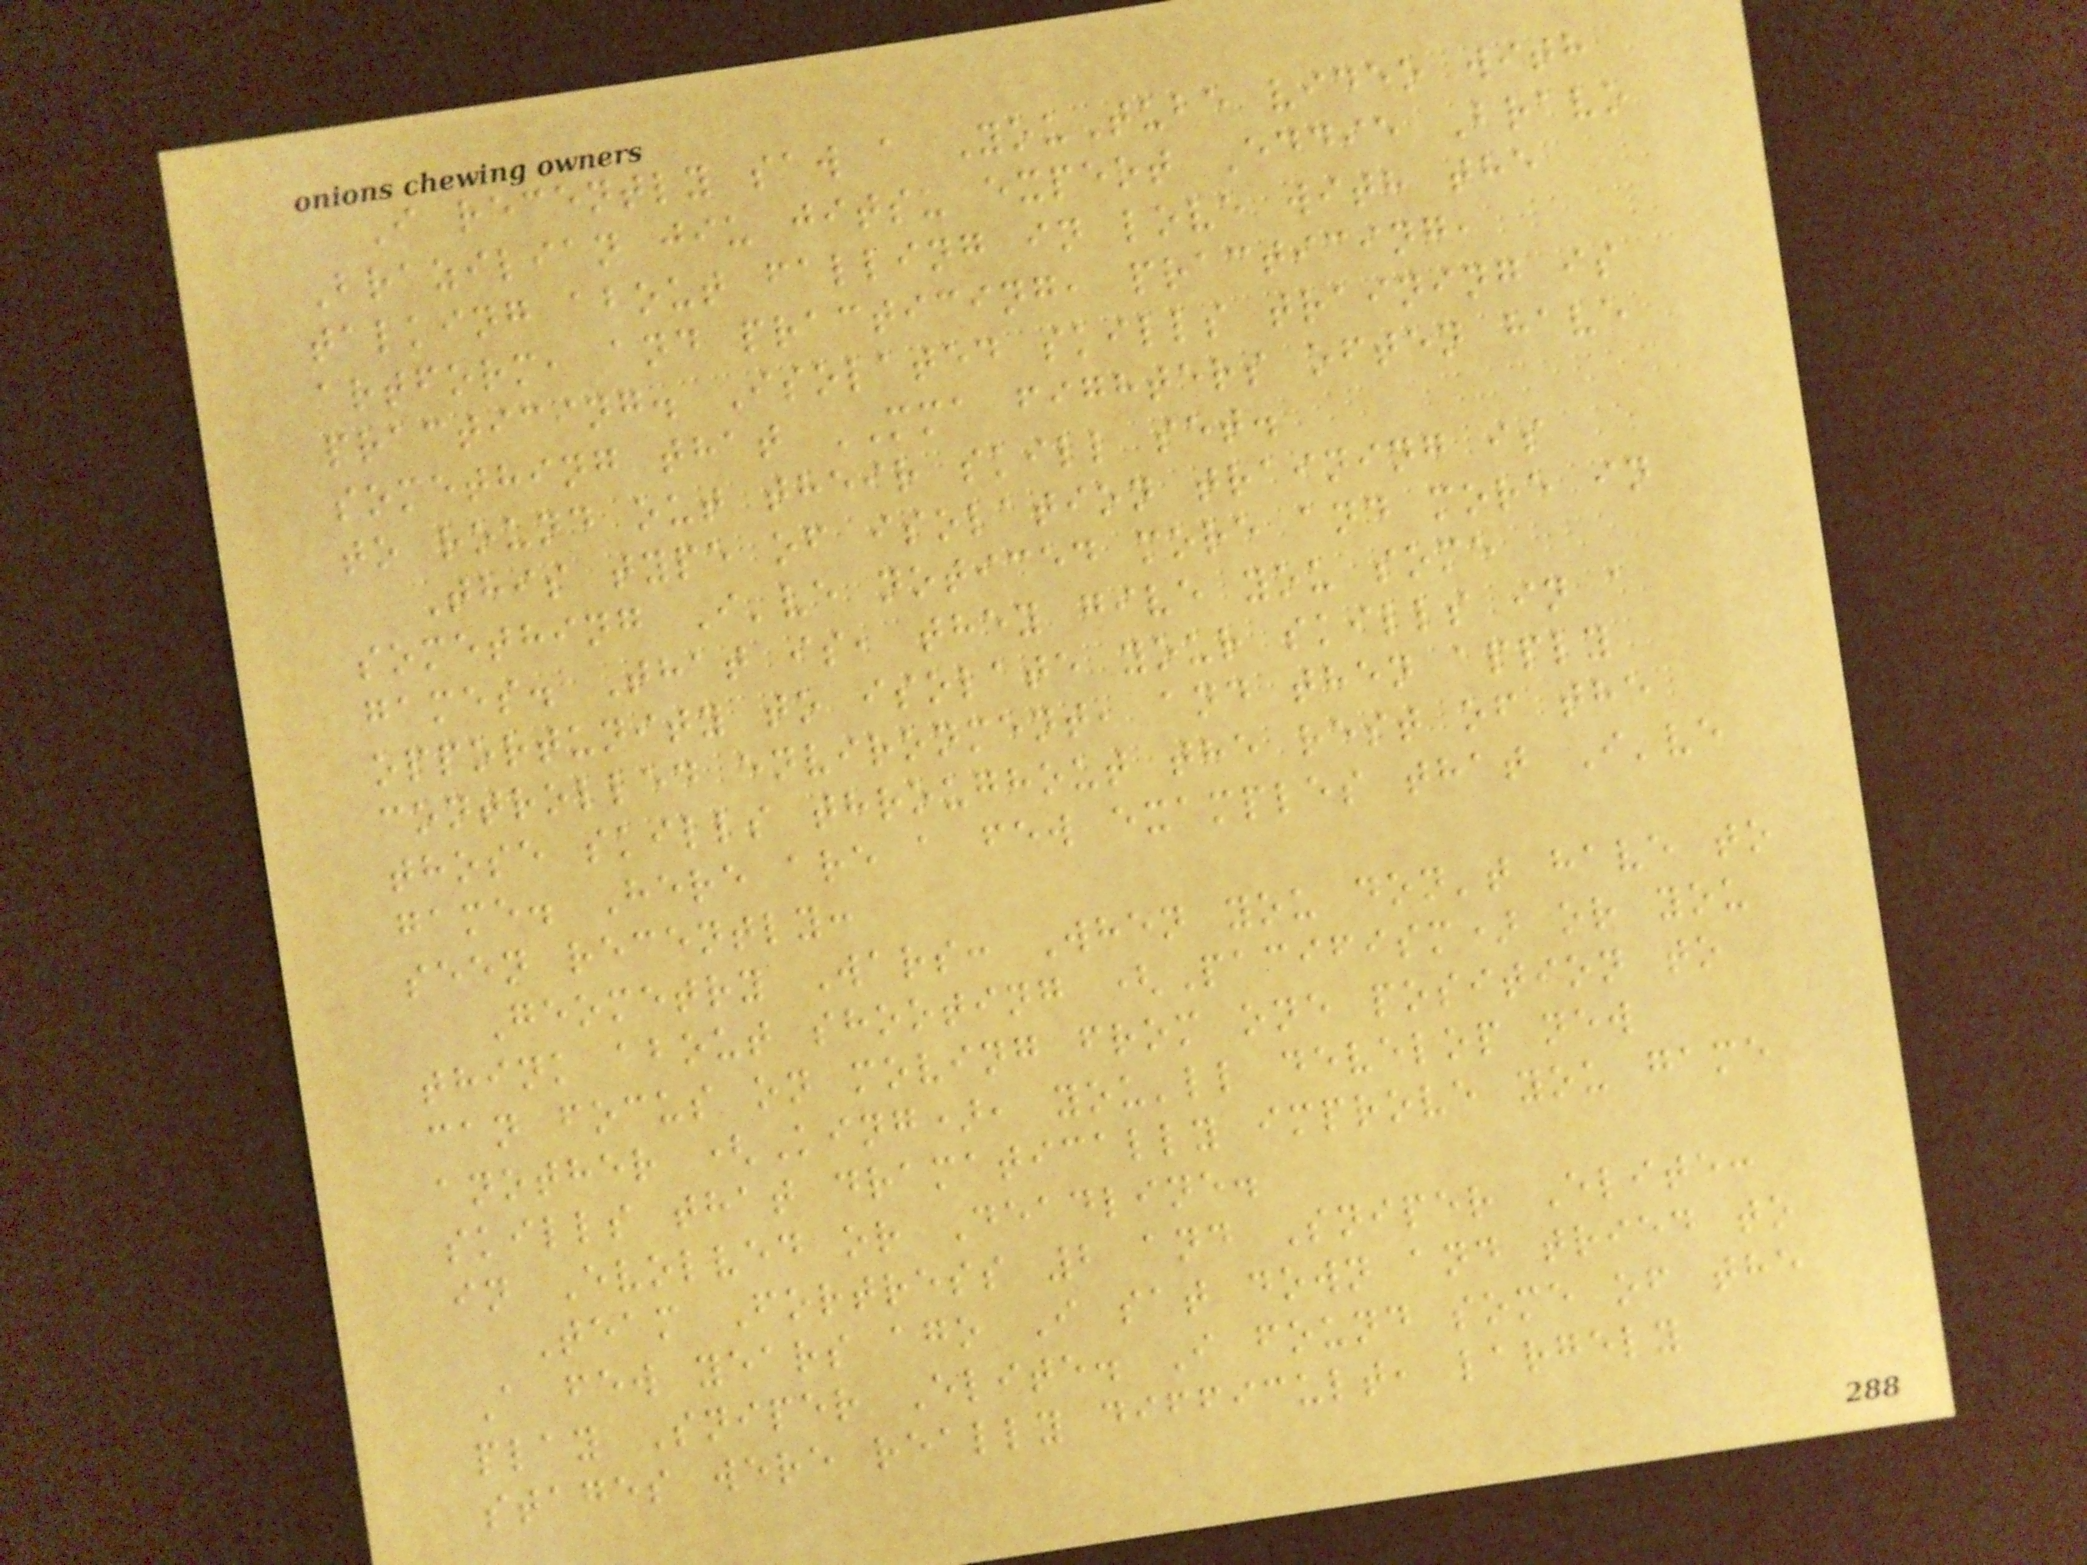I recently saw a YouTube video with
Brazilian jiu jitsu expert Eddie Bravo
talking about falling in love with the
artform, and practicing, practicing,
practicing. Isolated skills training is
something that MMA fighters often have
to round out their skill set.
This type of isolation training is
something I've noticed more and more in
games. That is, they give you some
opportunity to isolate your skills in a
controlled environment, and then apply
those skills throughout the rest of the
game. Here are a few examples that I've
seen recently:
Geometry Wars: When you don't have to
think about shooting (Pacifism) or you
can focus on moving from one position to
another (King), you'll develop new
skills that dramatically improve you game
in Evolved or Deadline.
Team Fortress 2 and Sniper Elite:
A few years ago I sat down and tried to
play Sniper Elite. I found some of the
stages were really difficult, largely
